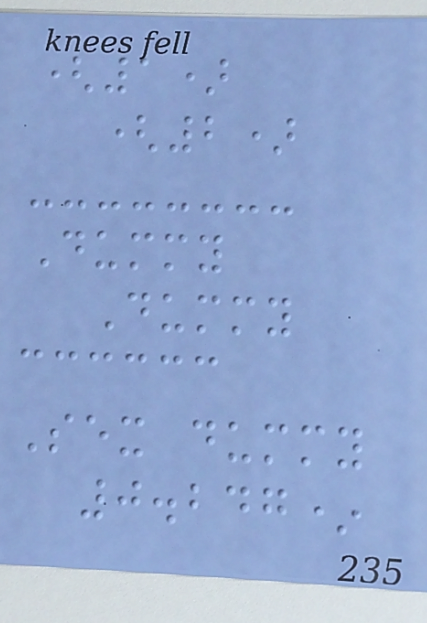(1)
(2)
Dummy
Dummy
Sex dummy
0.247*
